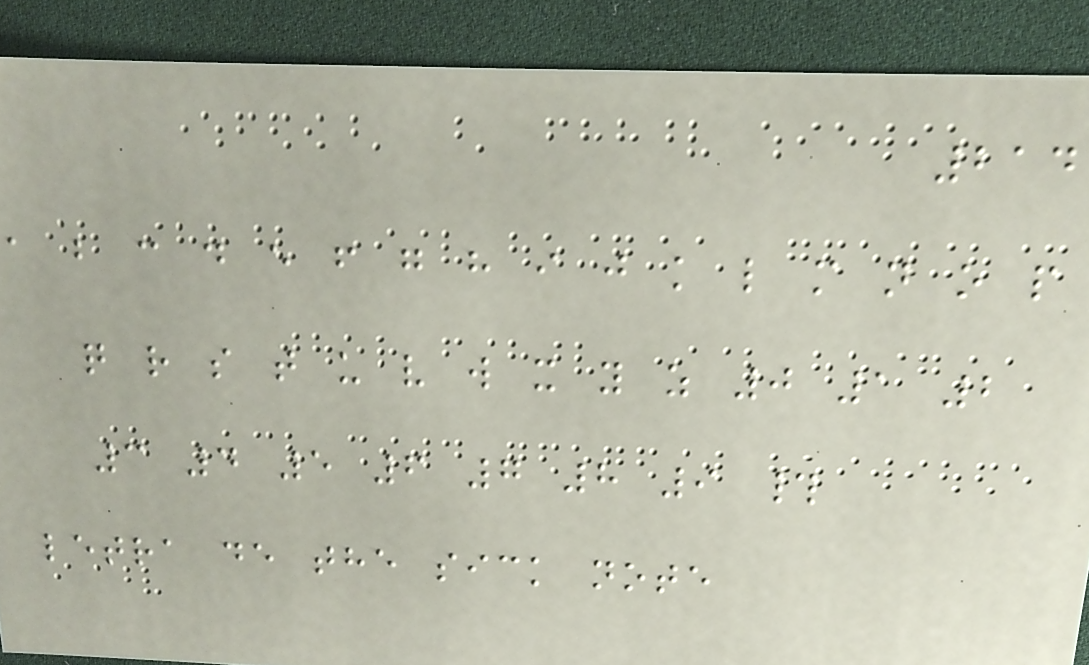214
a b c d e f g h i j k l m n o p
q r s t u v w x y z 0 1 2
3 4 5 6 7 8 9 #
letra de the sick note
